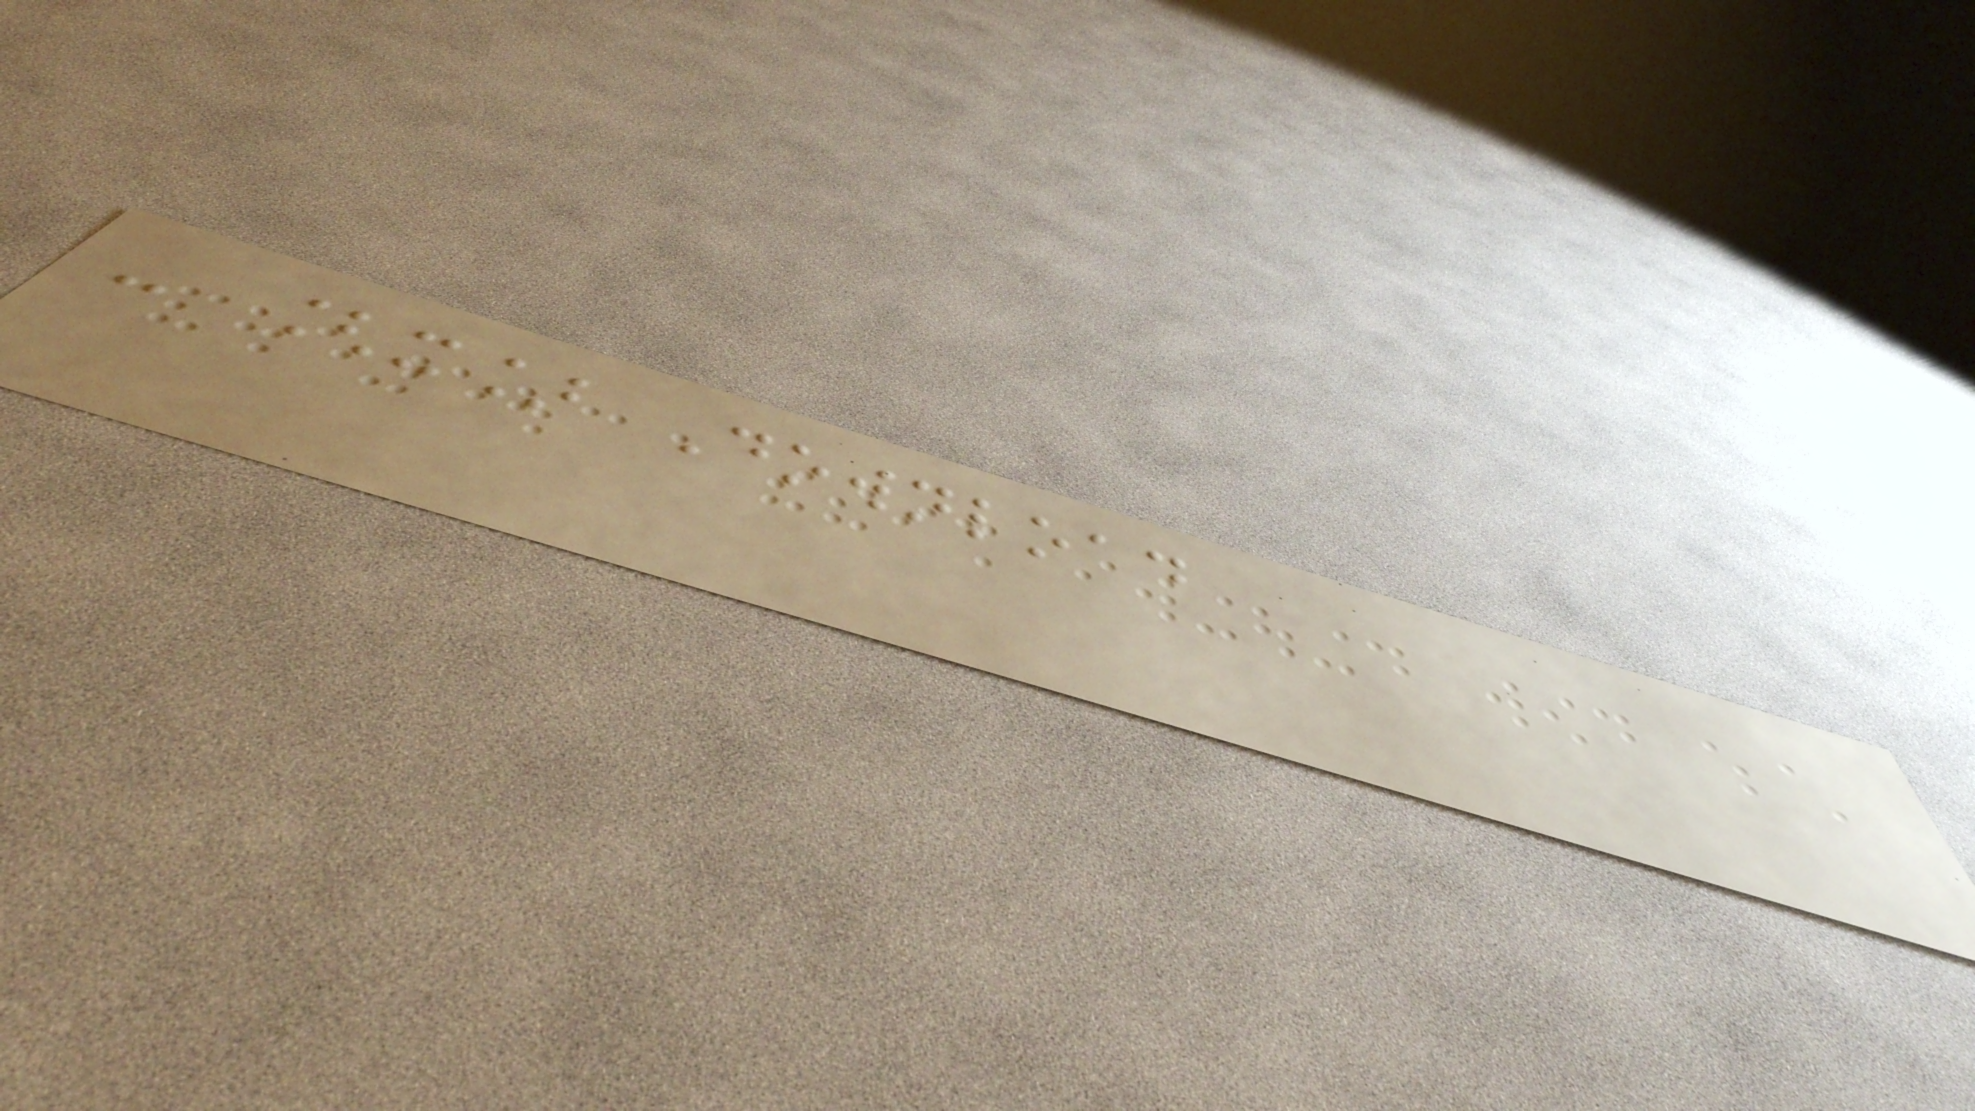- [x] Download
